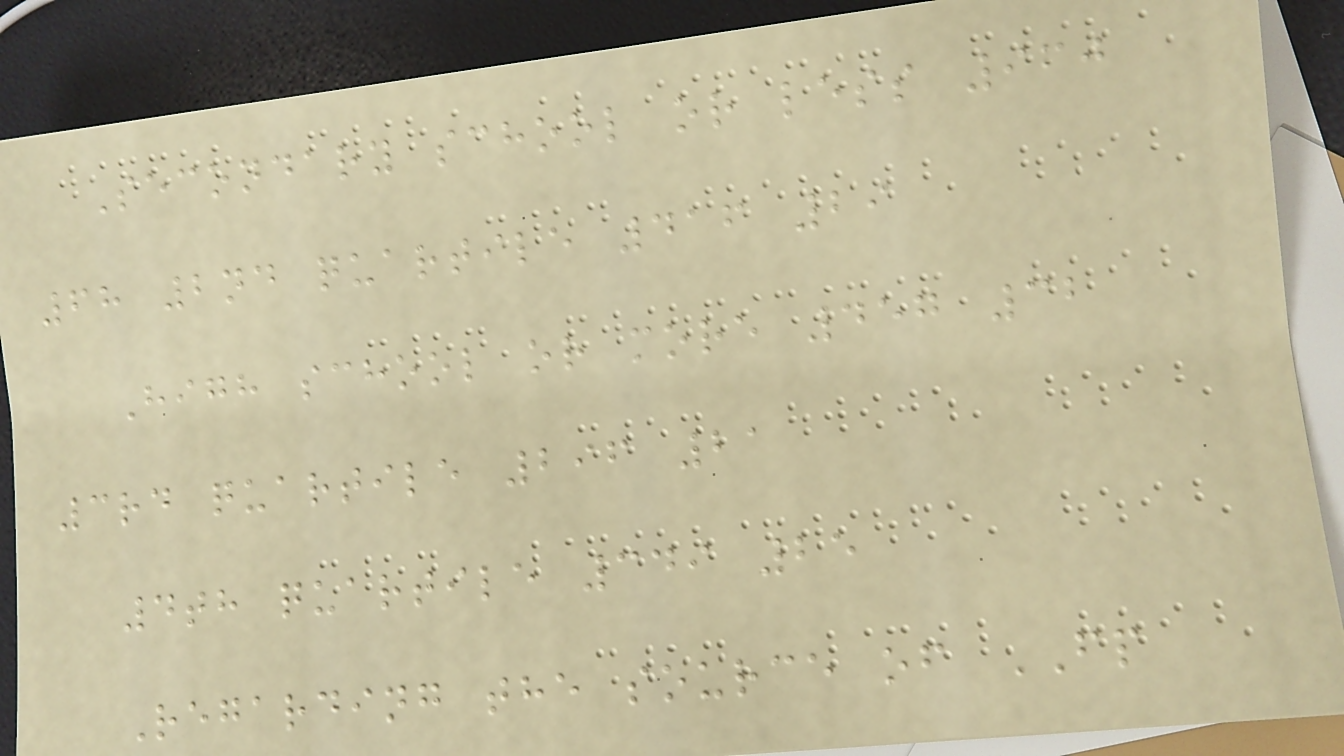Secondary school or less 960
68 2nd quartile 416 29
High school or more 457 32
3rd quartile 296 21
4th quartile 349 25
Regarding the source of FP
